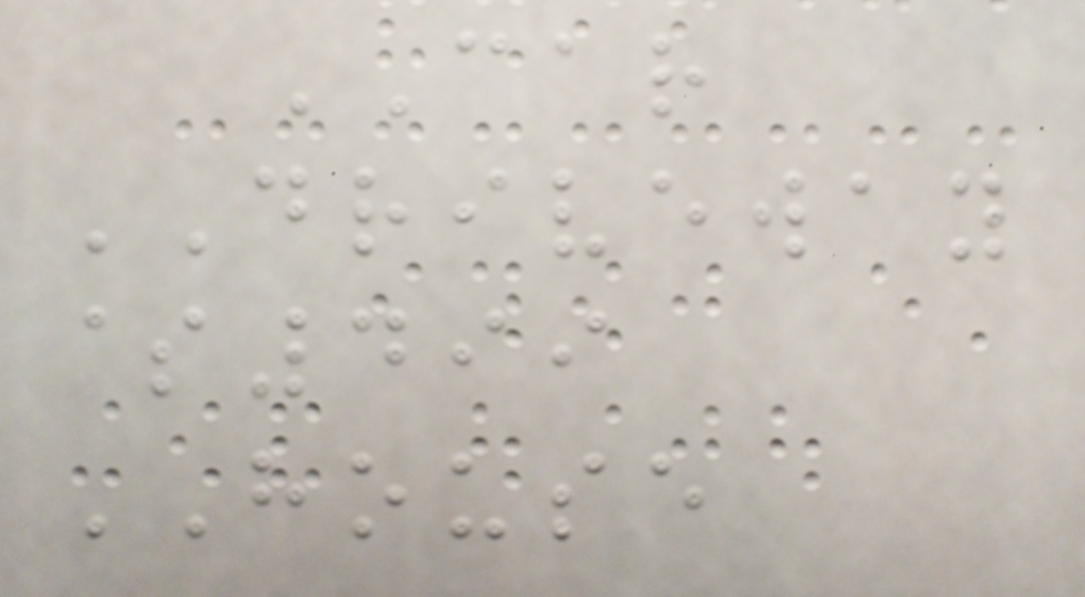CAR
DRIVEWAY
$499
HOUSE
